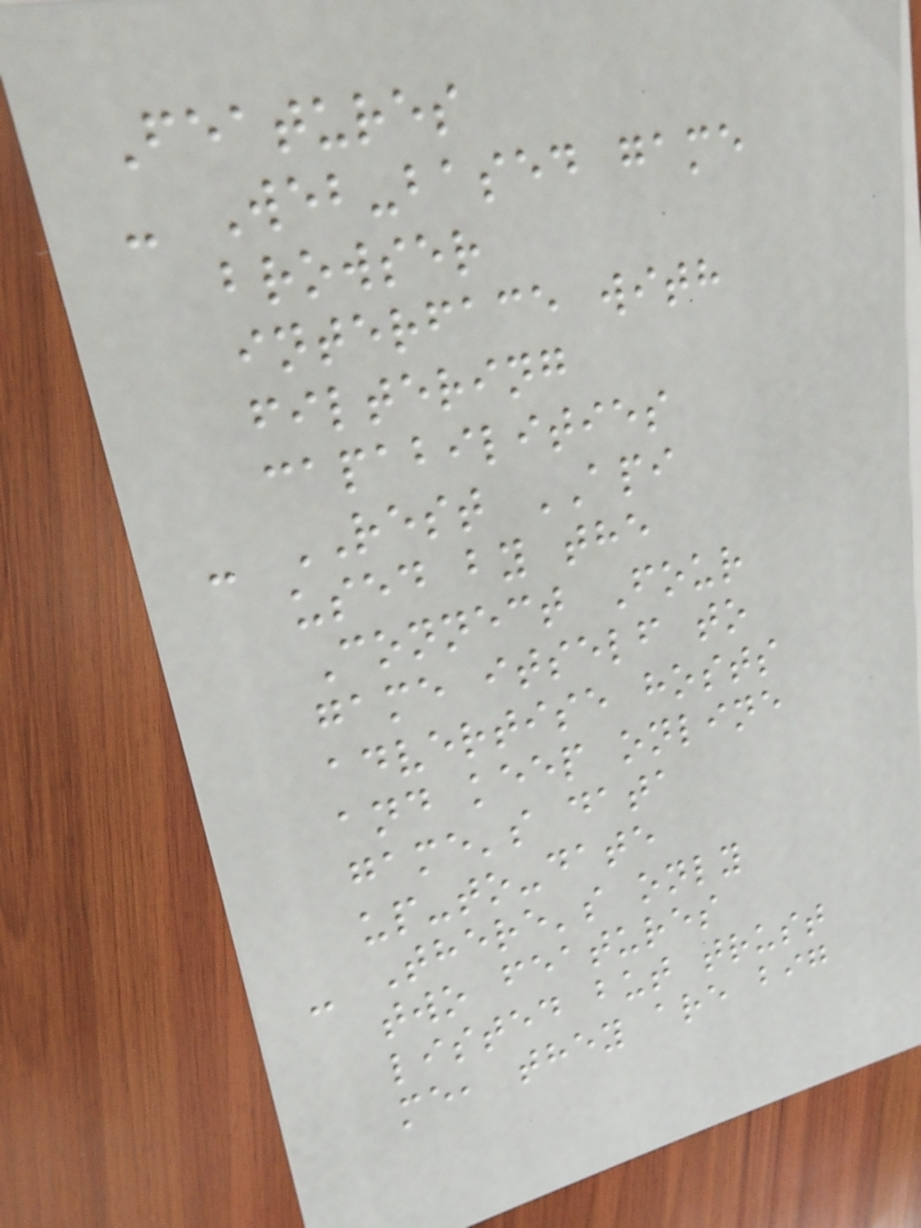Features
- Web-based game
browser
interface with
filtering
capabilities
- REST API
used by the
Connect Four
game itself to
advertise hosts
and keep online
game's data
up-to-date
- There's only
two features
listed but trust
me, they are big
